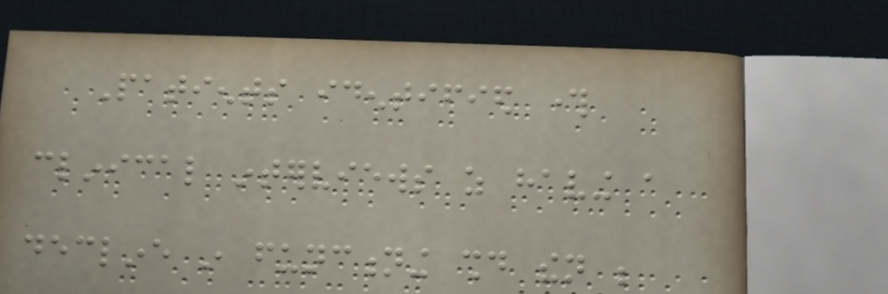Patients identified through
clinical interviews as having a
decline in functioning should then be
